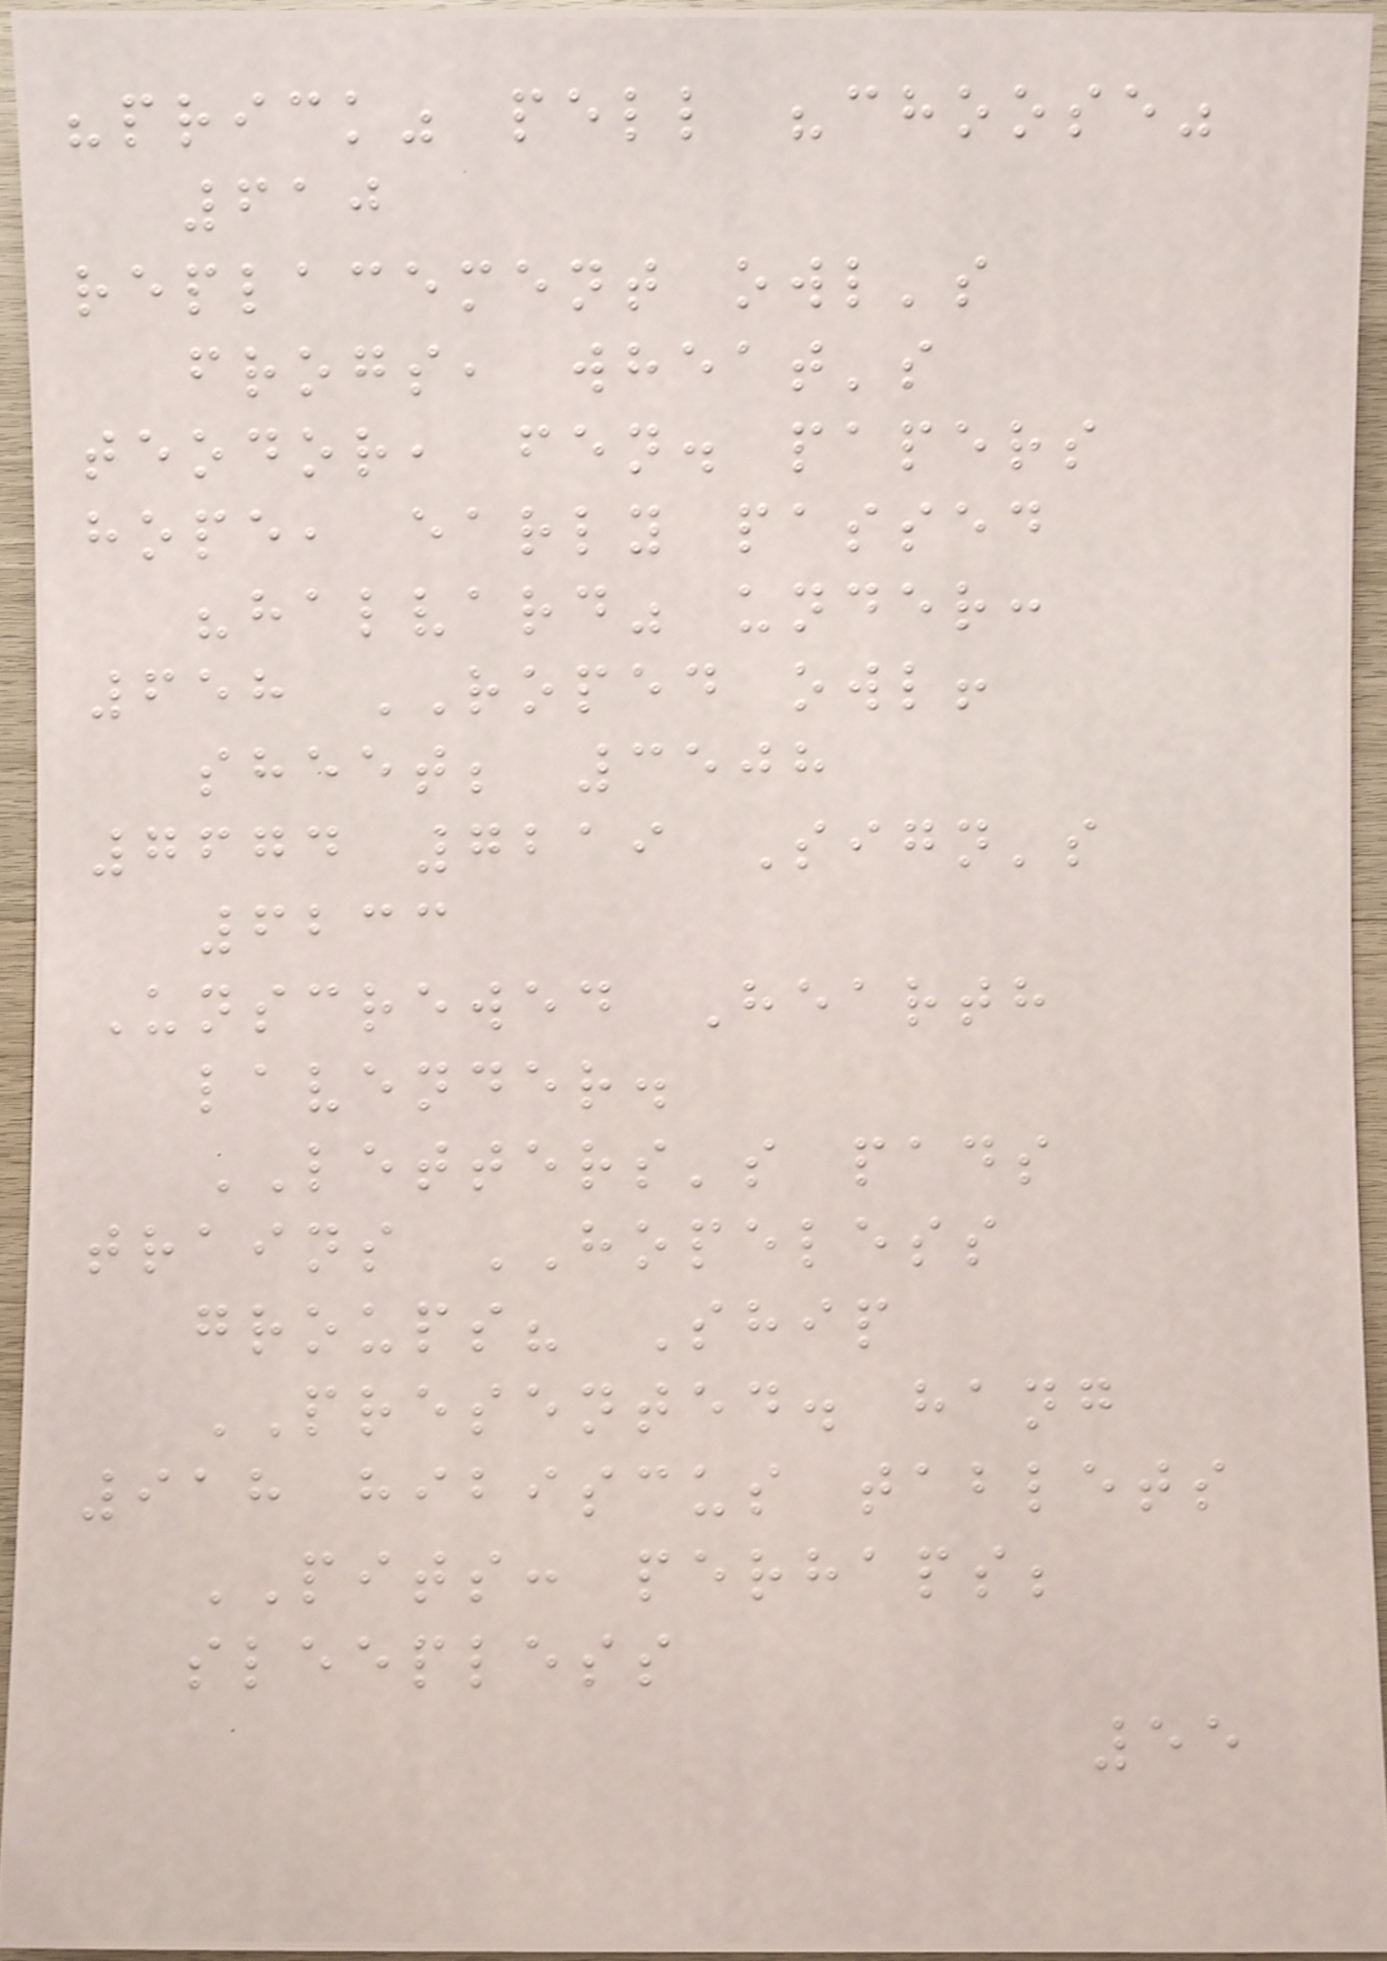"prick" pell "choose"
610
replacement owl's
frogs, wheat's
teodor, fen. papers
hope, early passed
"halvard" under:
658 ROPED owl!
sheet; 3508
7674 7219 Sign's
6233
Unscrewed Hearth
lavender.
LETTERS's pads
trains HOPELESS
groups? Ship
PRESENTED. hang
918 hibiscus tablets
PITS: perhaps;
sleepless
55
